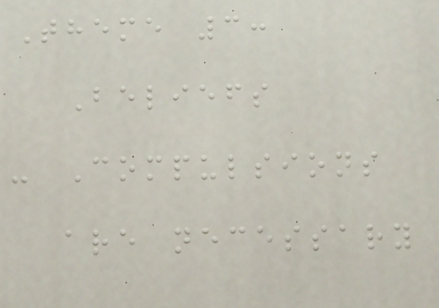Theme 3:
Beliefs
- Compulsions
are necessary
